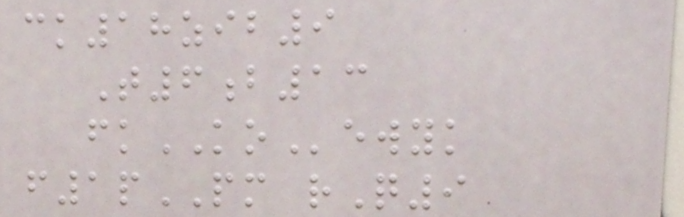ck18zib9
T6b13
fkKOewyk
f1pPM rQ9
